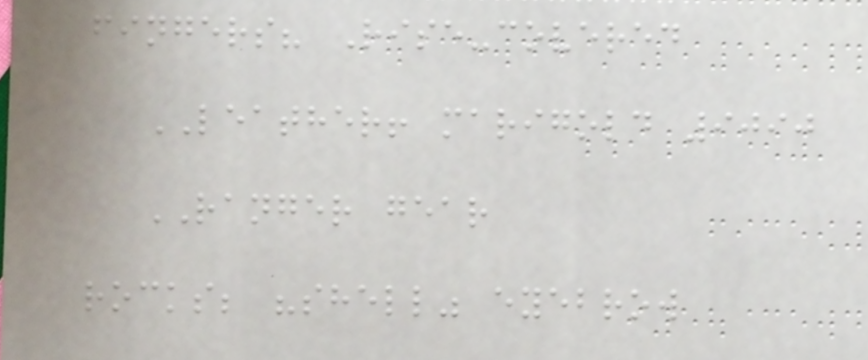fingers? Rise-covered
LEATHER! marigold 9090
RANGER gear
rocks; "shell" eyebrow
